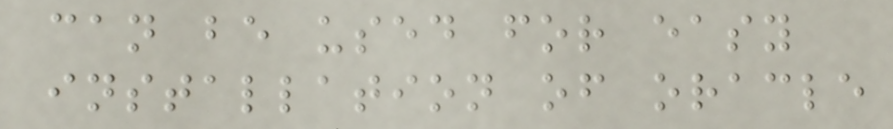can be used for easy
installation of oracle
